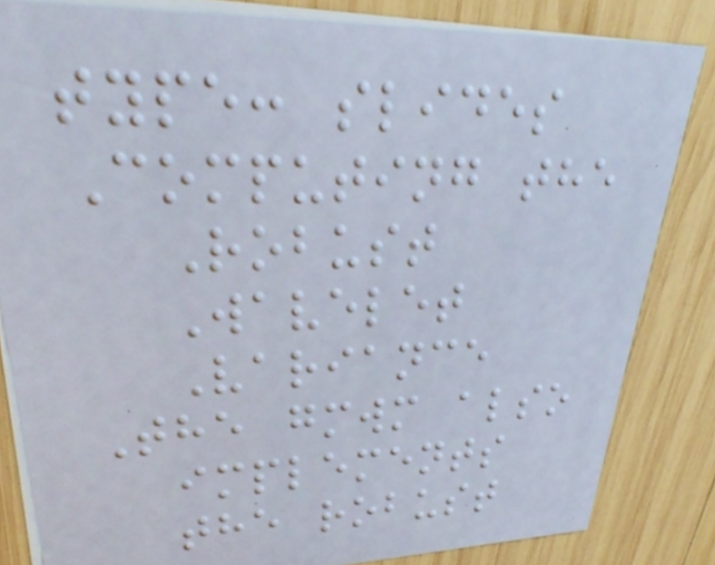type: slides
Computing the
Robust
Wavelet
Variance
The gmwm also
implements
the robust
